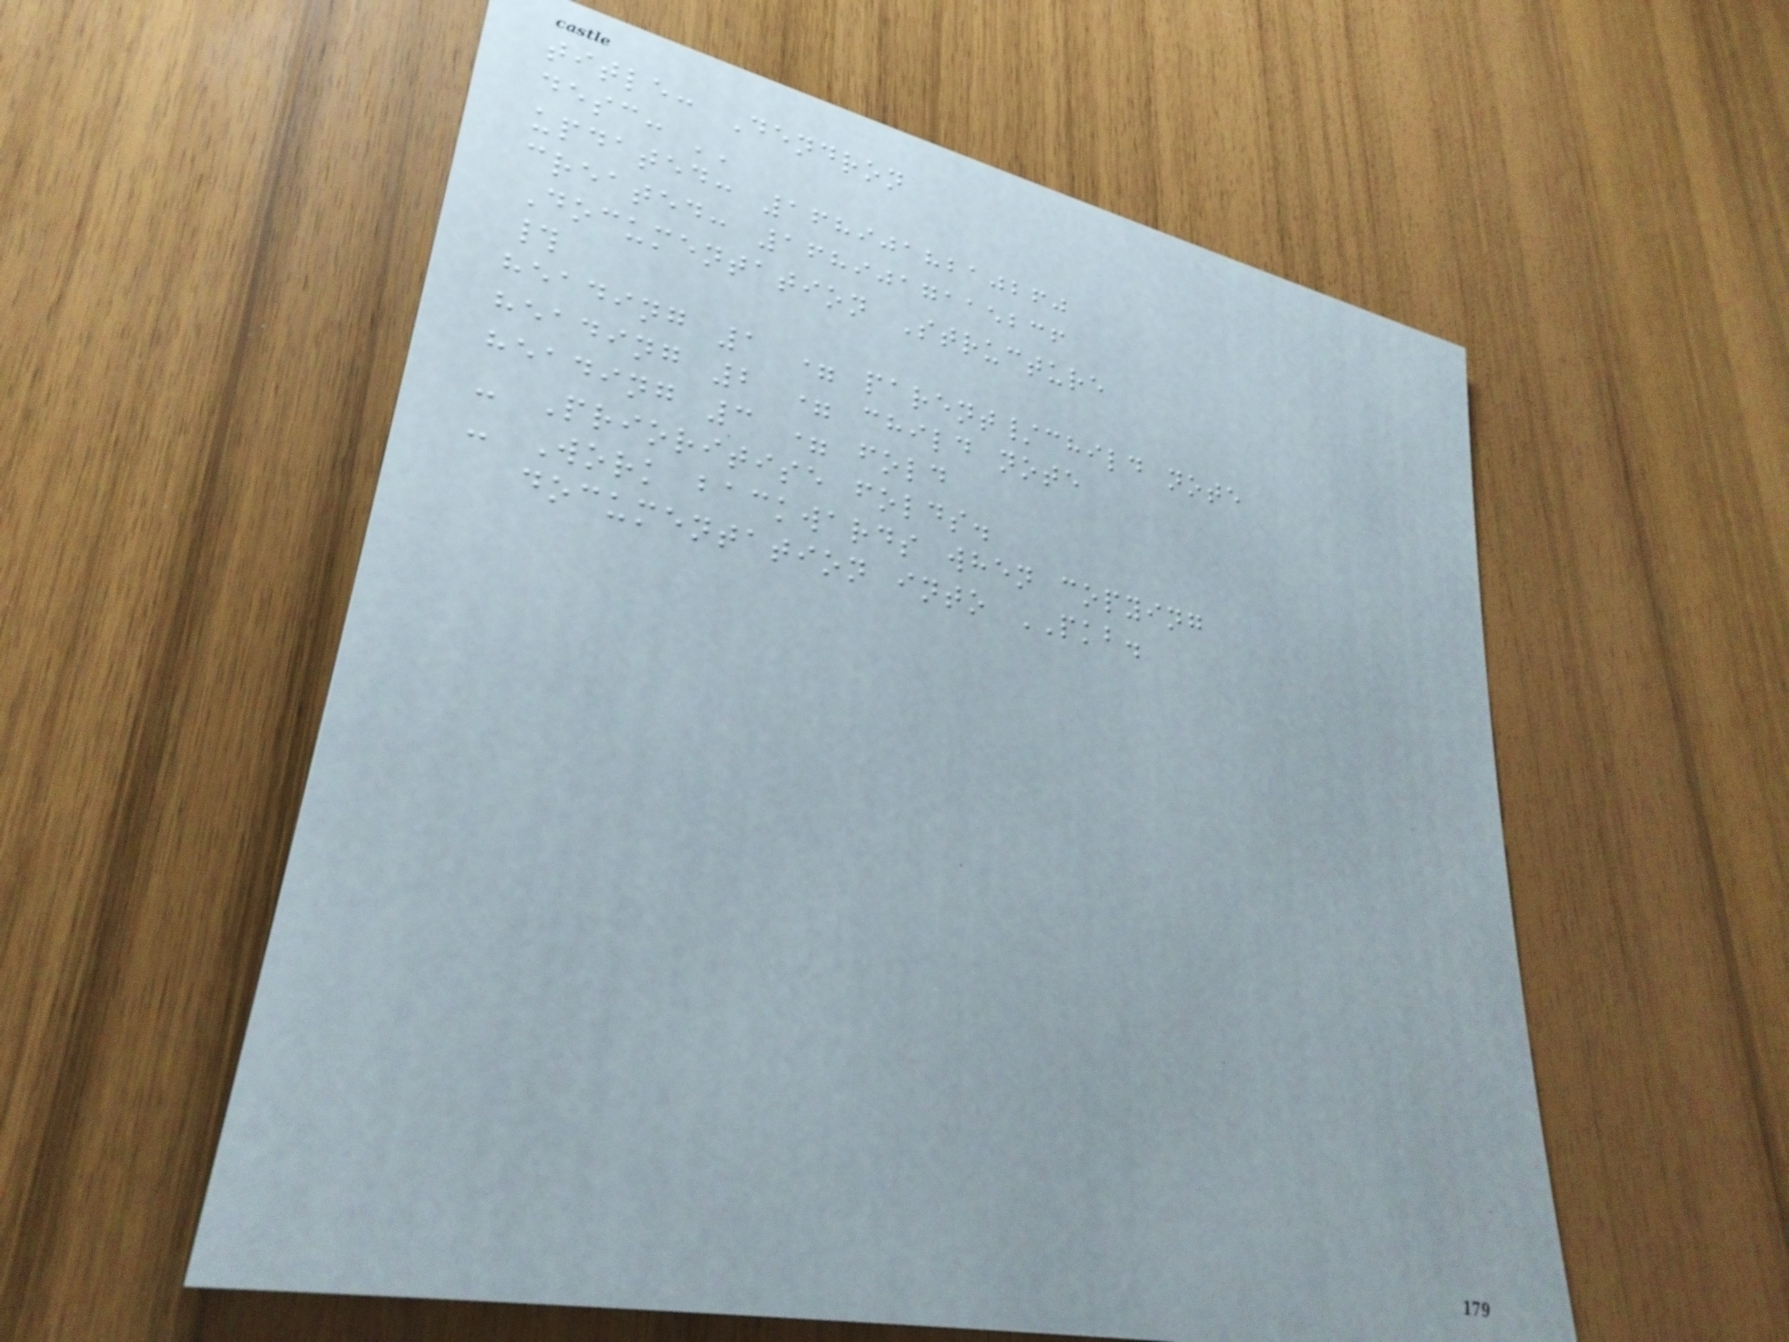title: Dendron
desc: ''
updated: 1689018210260
created: 1689017115236
Documentation Structure
#
heading 1 = parent/child note
heading 2 = child note
heading 3 = fold
- Prioritise folds.
- Work backwards when copying
documentation into PKB.
